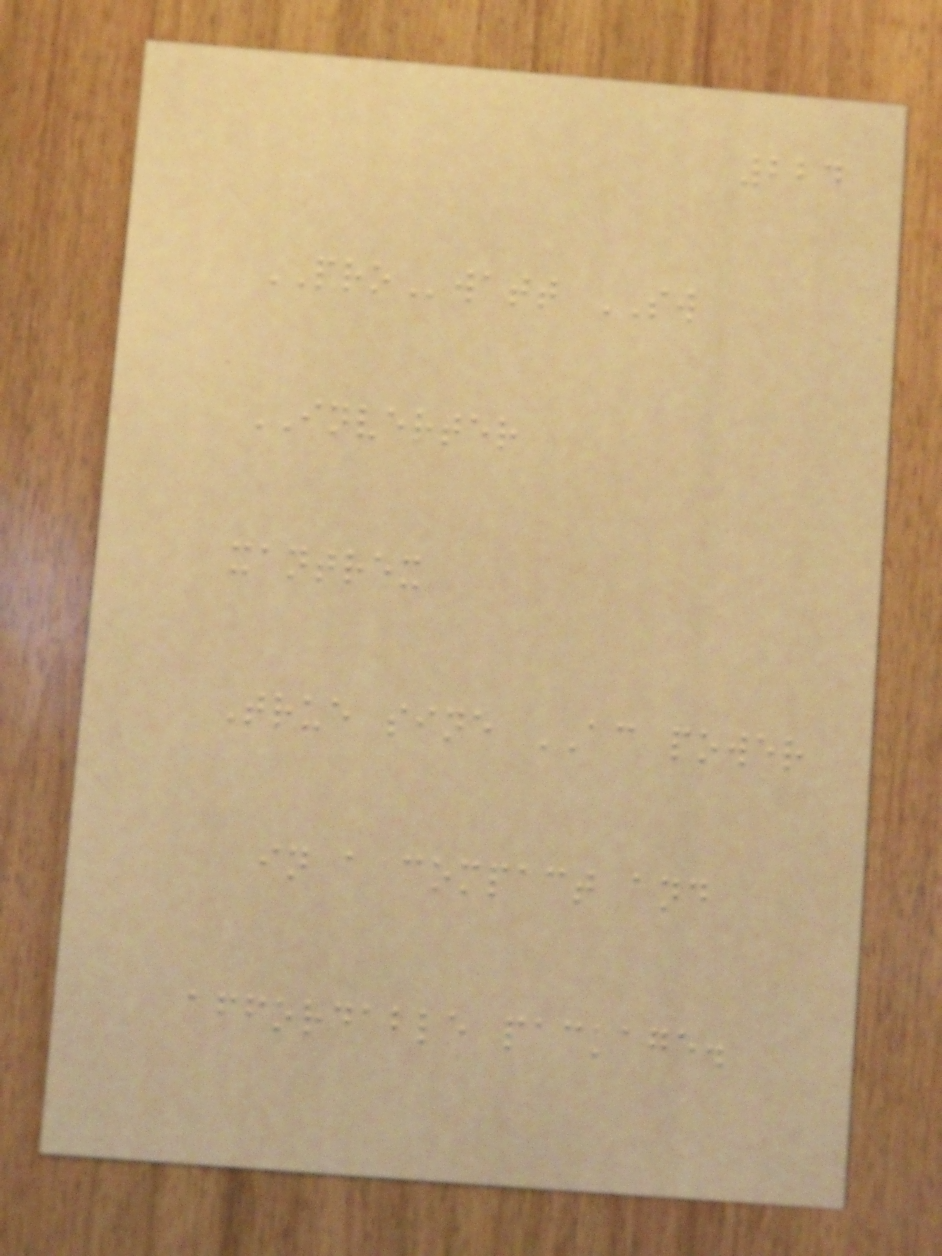224
PROwatt SW
INVERTER
xantrex
True sine AC power
in a compact and
affordable package.
